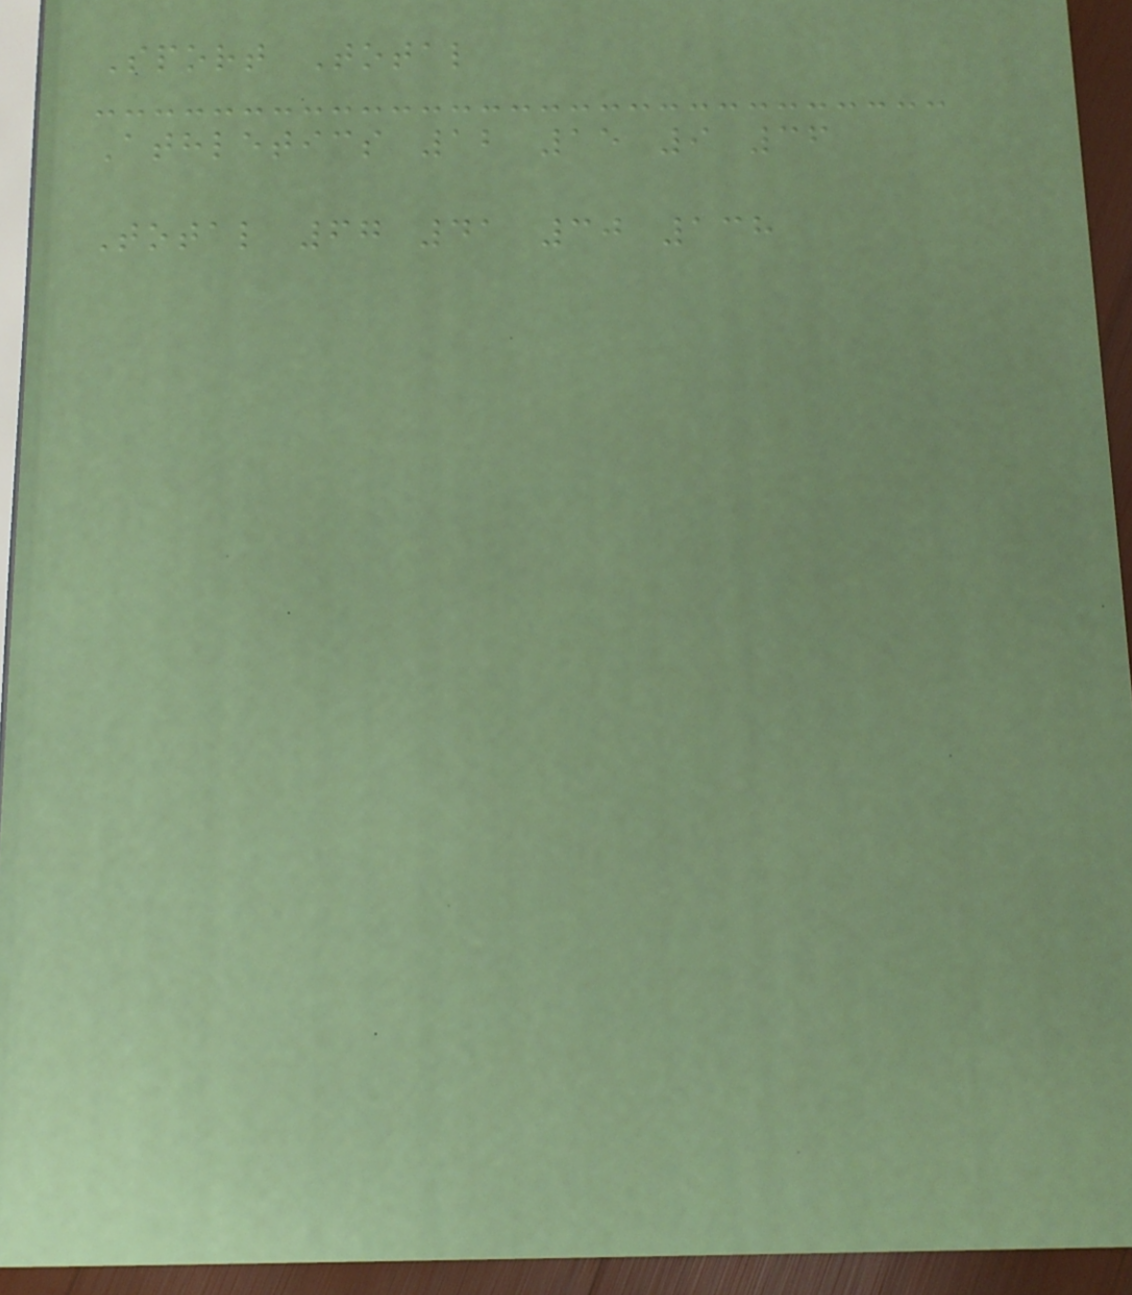Sport Total
Athletics 12 15 9 36
Total 67 41 30 138
